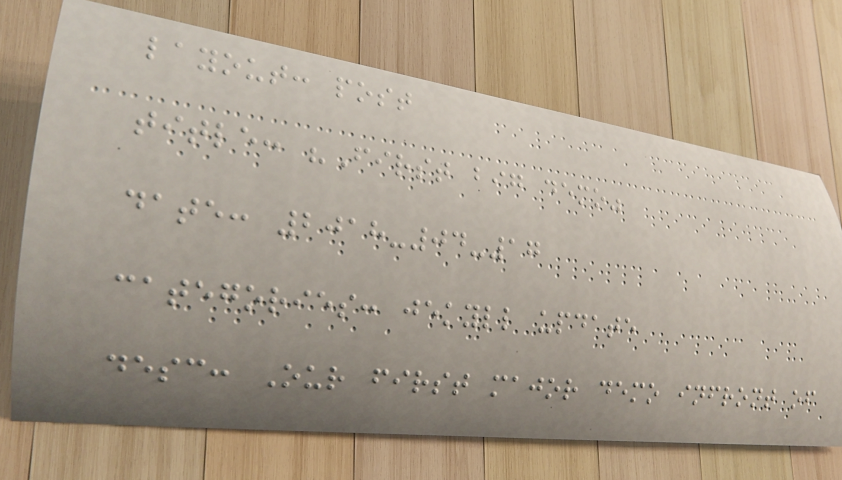layout: post
title: "First big demo"
date: 2018-04-17
categories: jekyll update
desc: Our first major demo infront of
